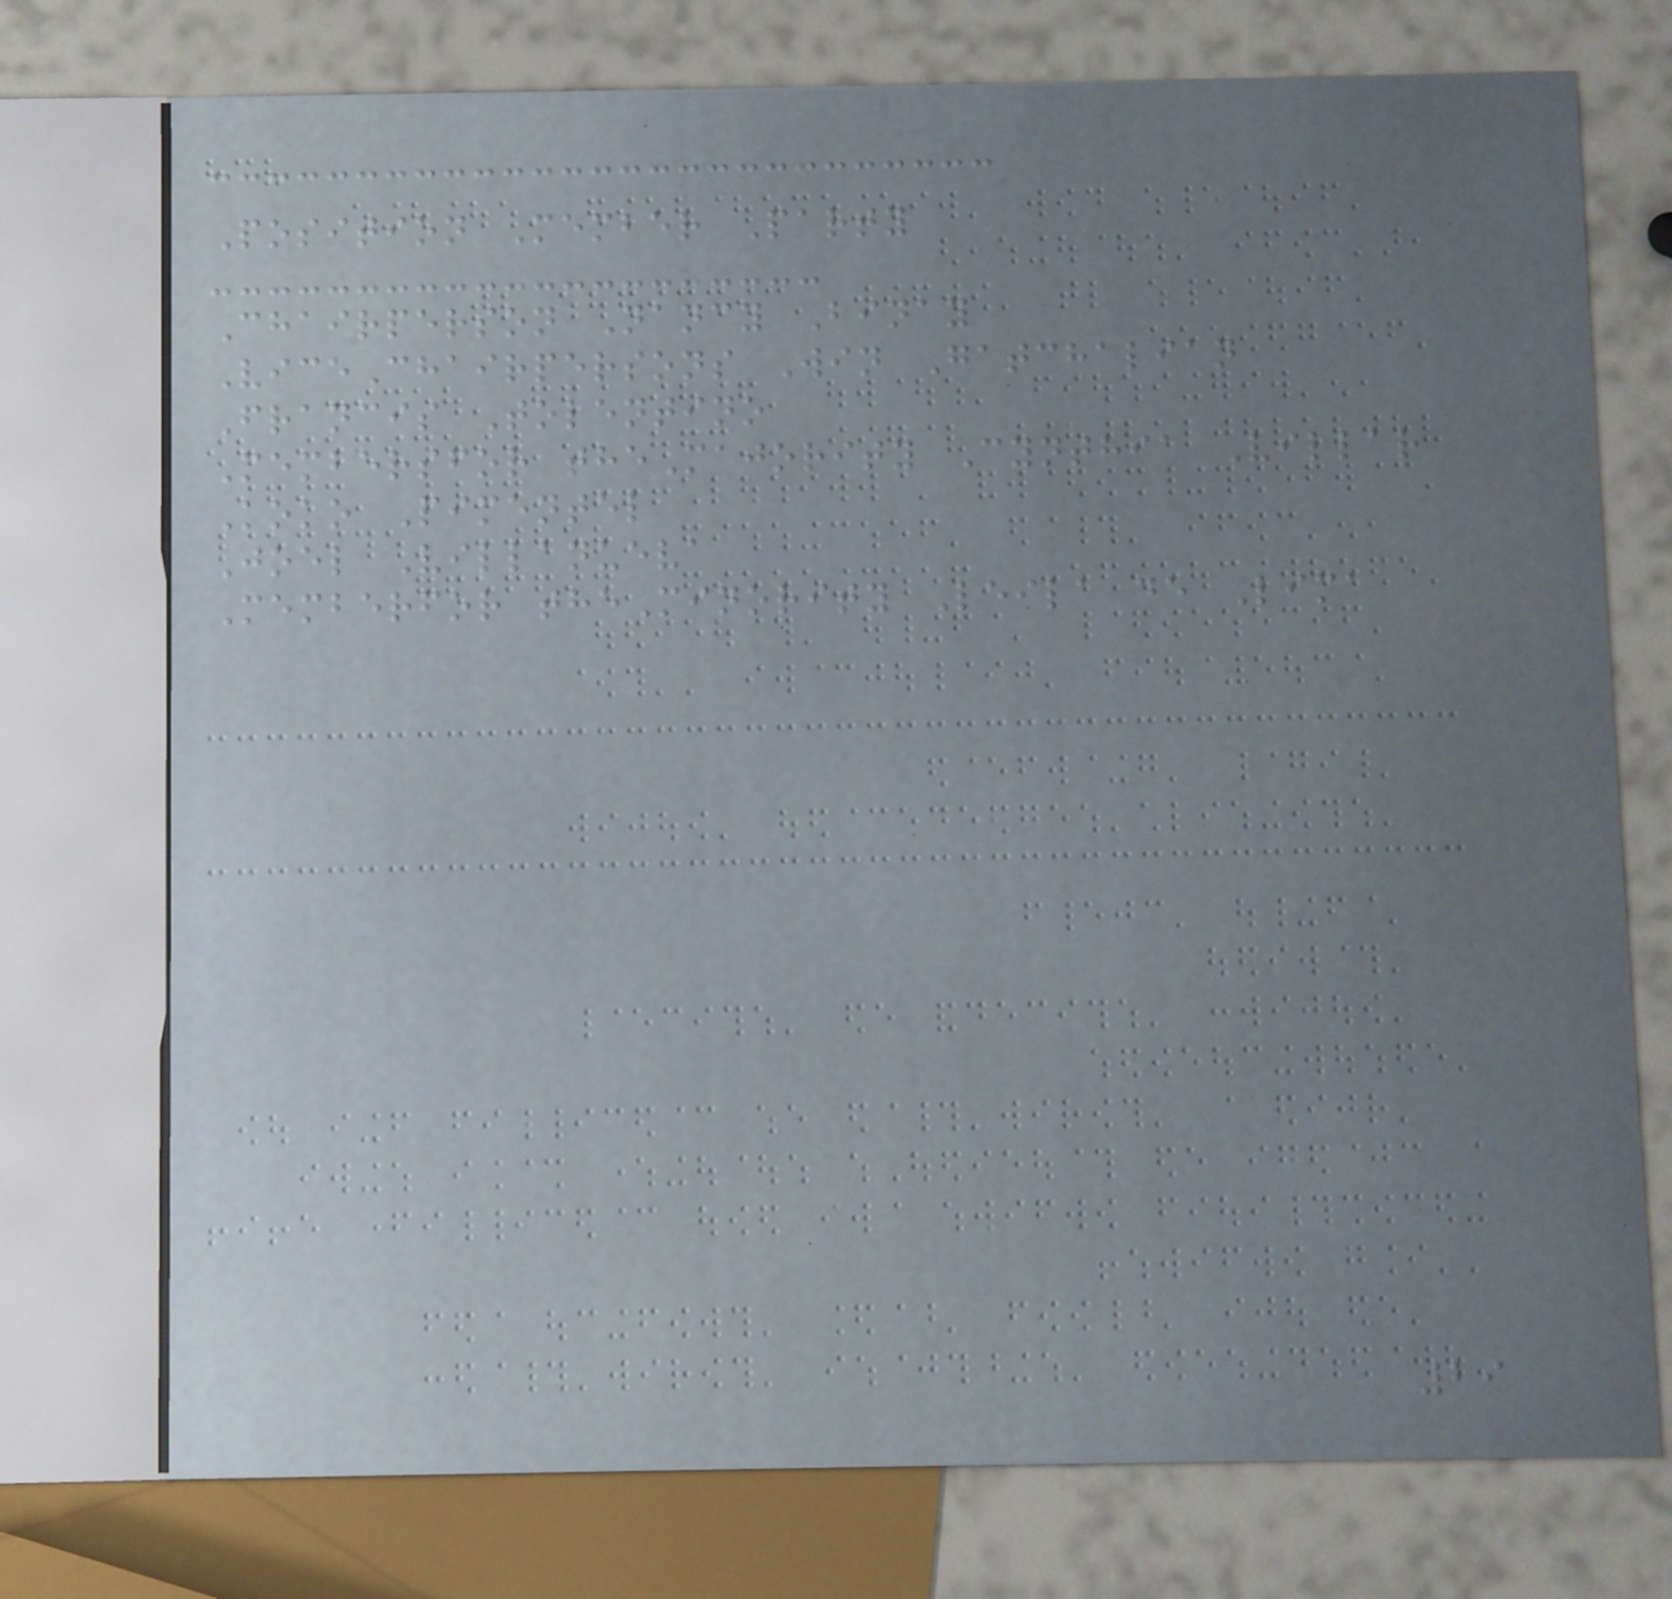Position Member Party
Chairperson Nancy Binay
ViceChairpersons Win Gatchalian
Francis Tolentino
Membersfor theMajority Cynthia Villar
Koko Pimentel
Joel Villanueva
Memberfor theMinority Leila de Lima
29
